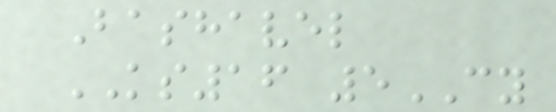Bashavel
KS16 5CY
